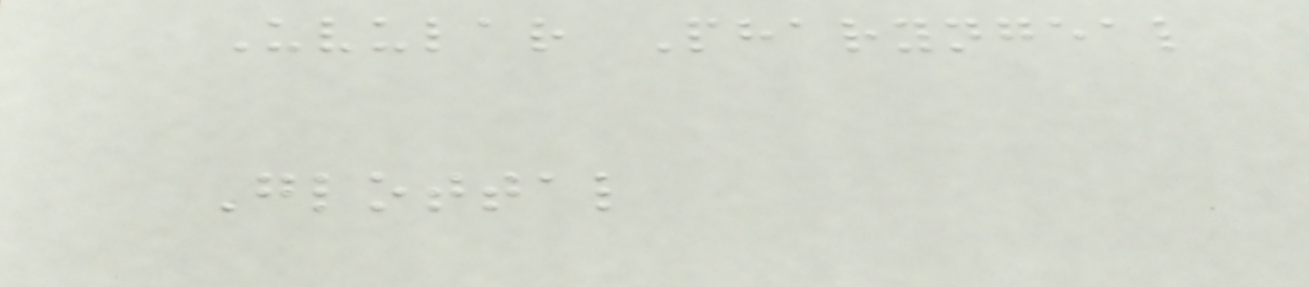Uvular Pharyngeal
Glottal
